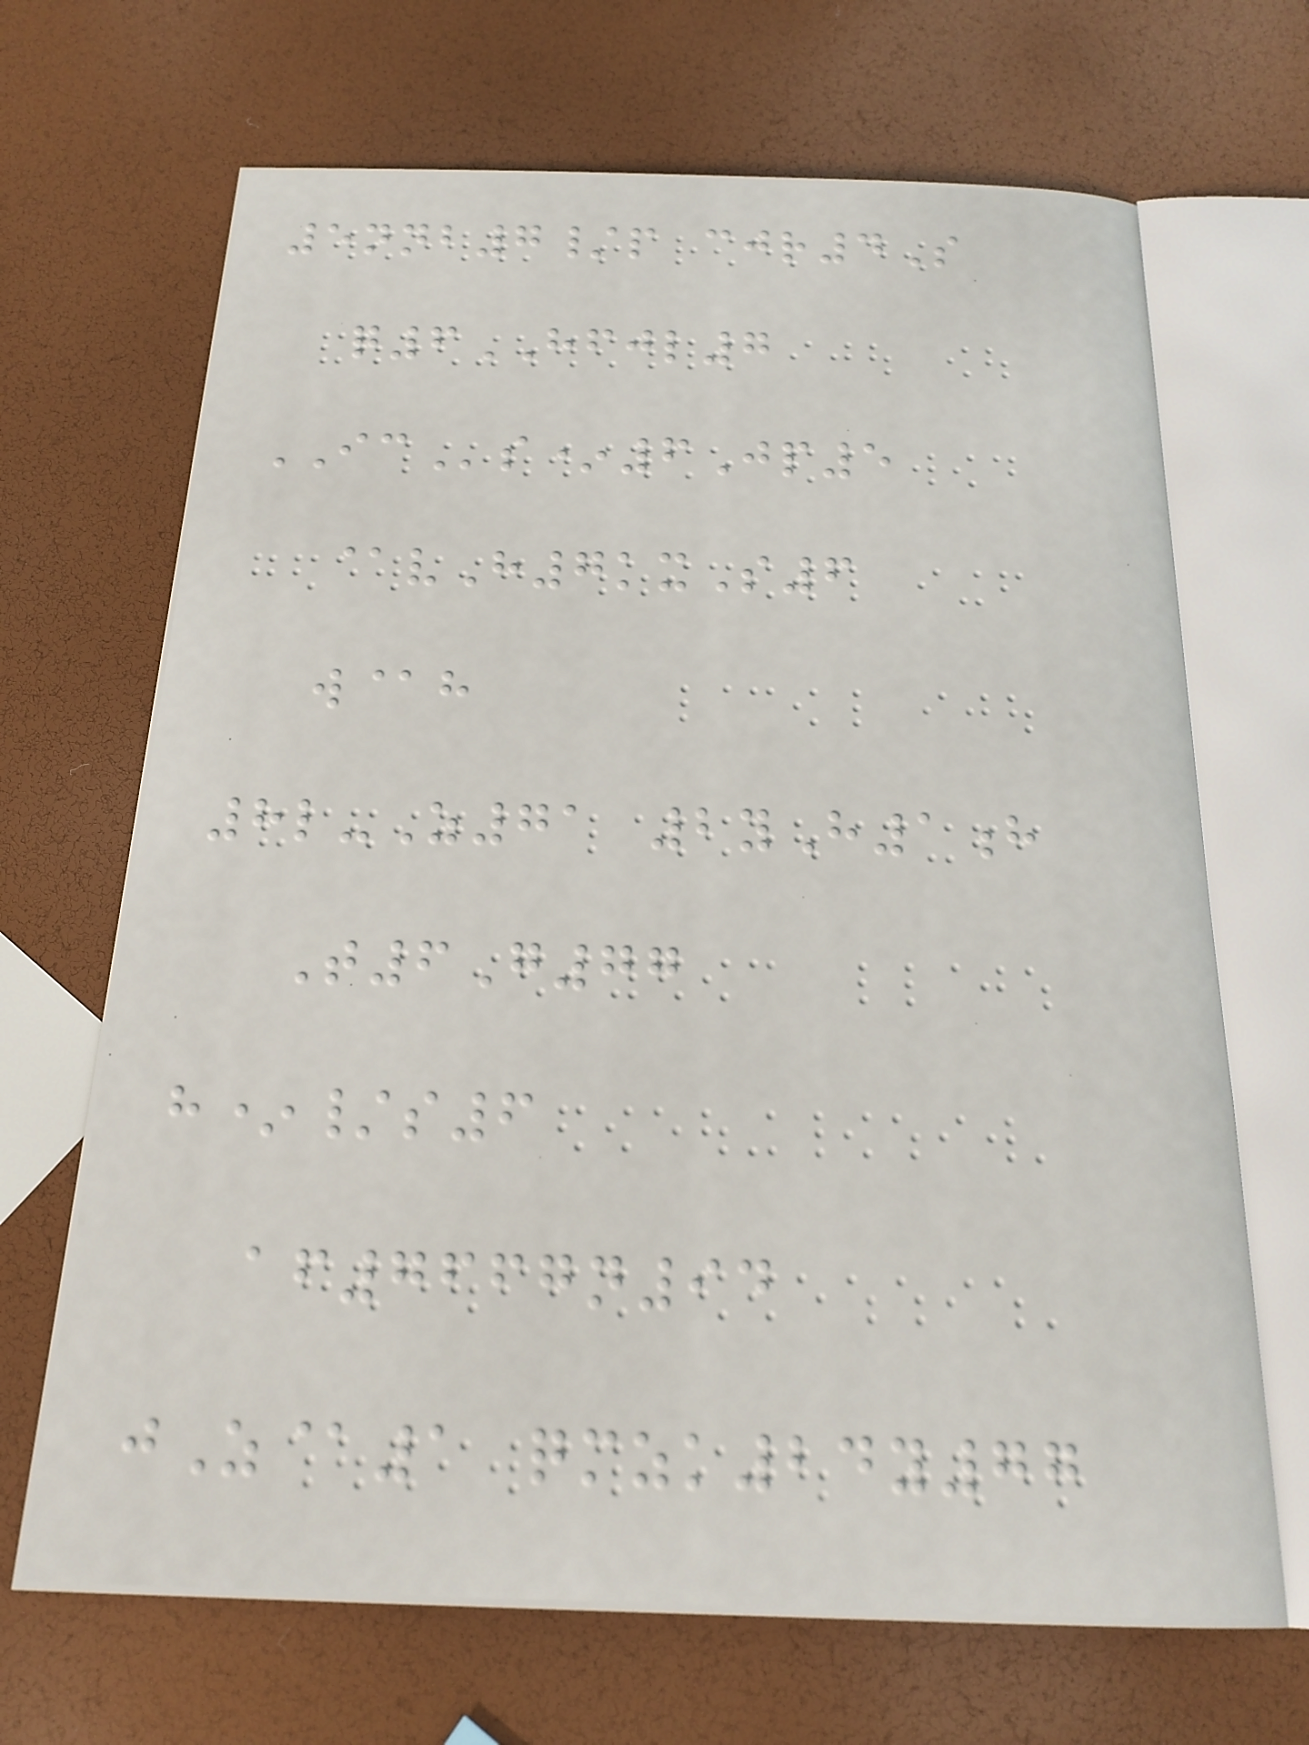5nnb7/p cjr4S
q6HFJL7
ICs*6Jp5
@vH7kxS6
w@h
8l-Z71 2yH1h
T6G77
h*/s6
af7667n94
jZ@1 qmzk24y77
